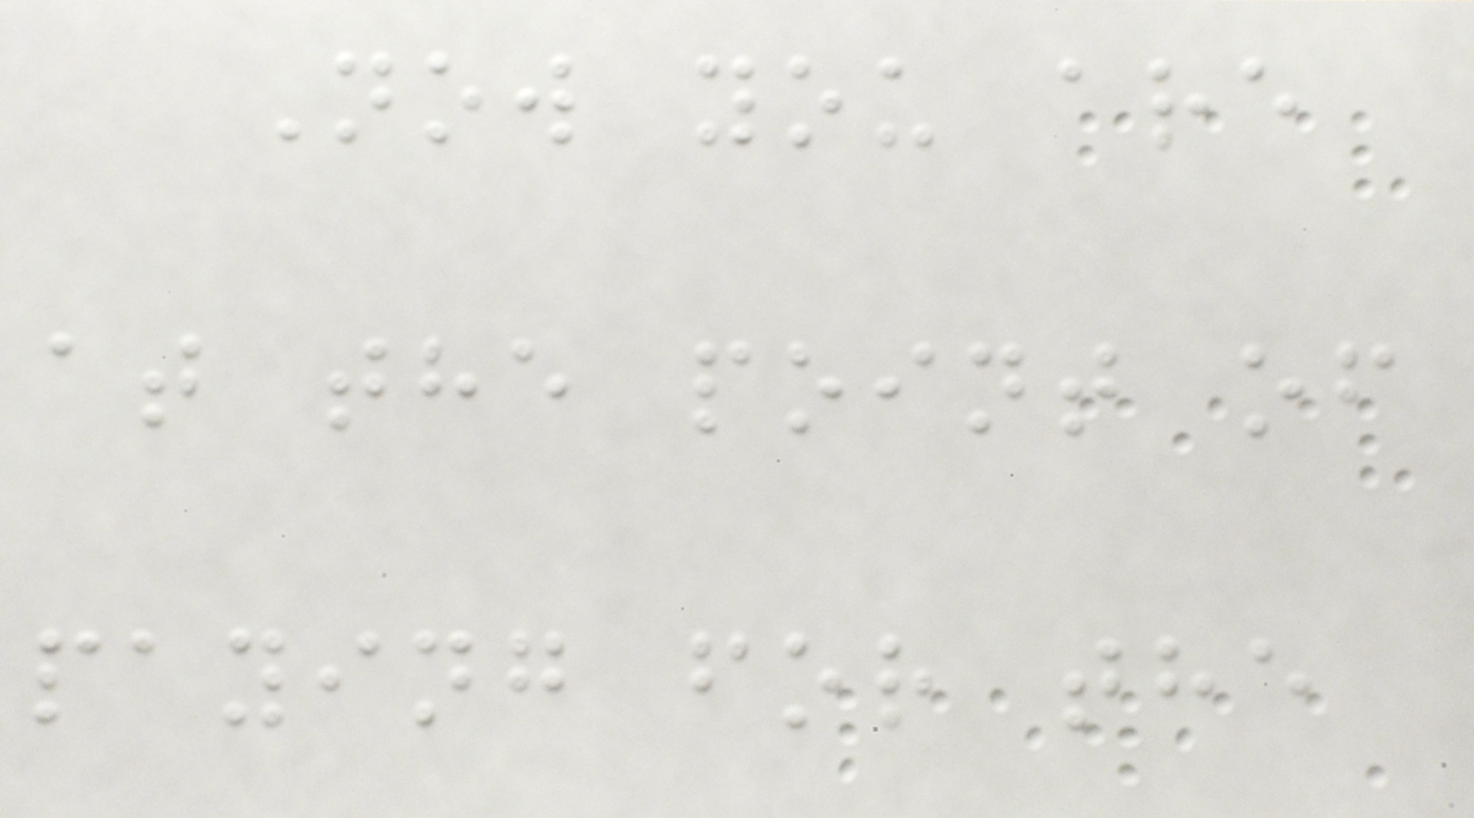Now you are
at the point of
paying for the
